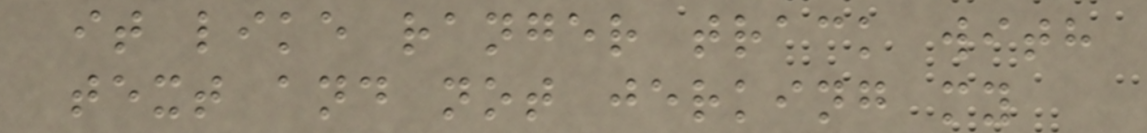it like ranger track with
text and not jerking my
